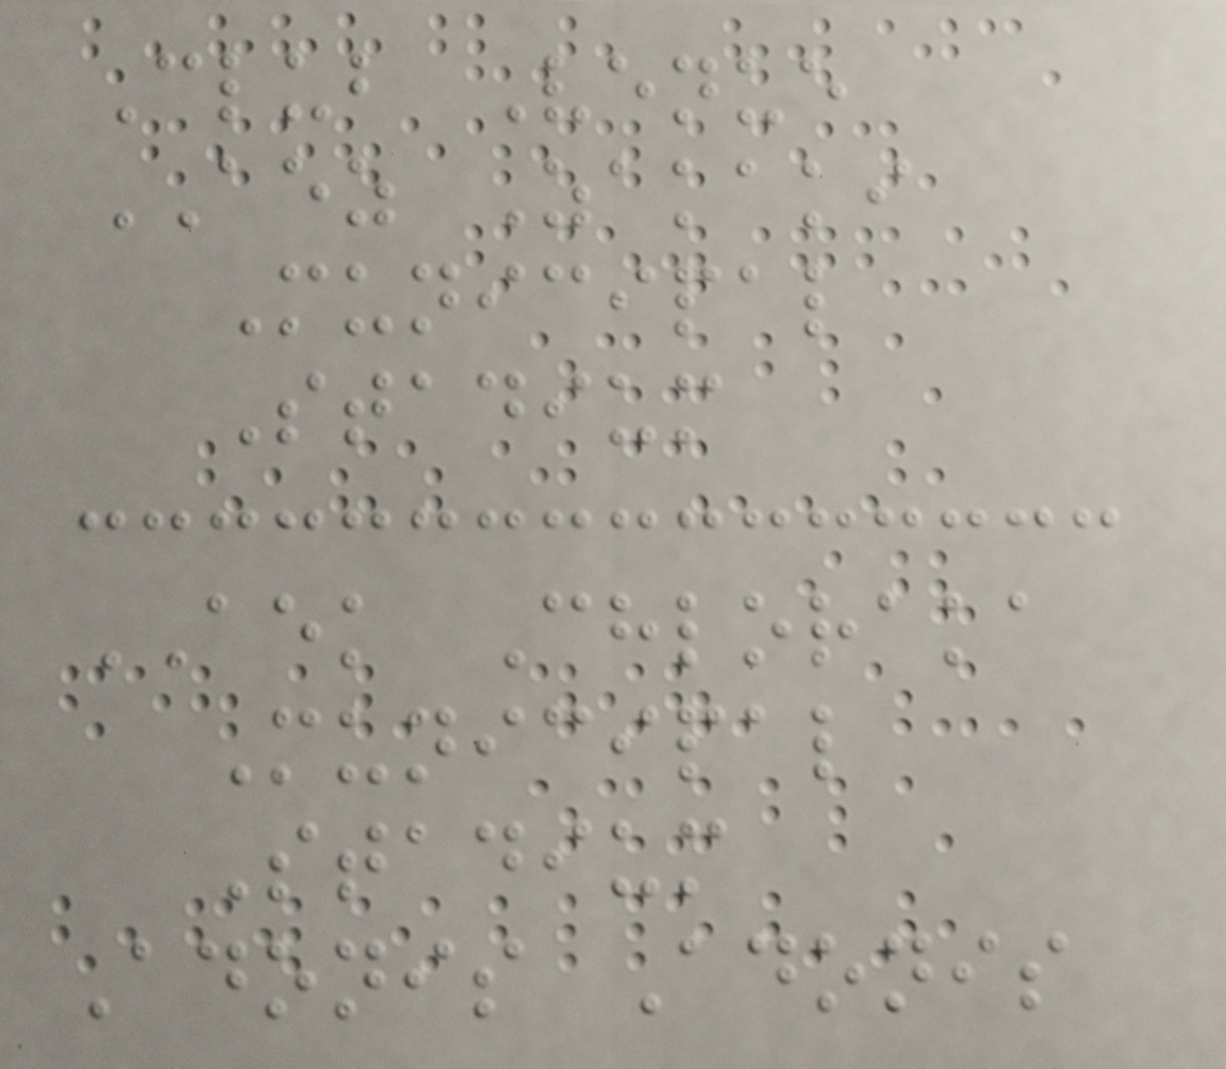Club Venue
AEZ Zakaki
Municipal
Stadium
AEK Chloraka
Municipal
Stadium
Adonis Adonis
